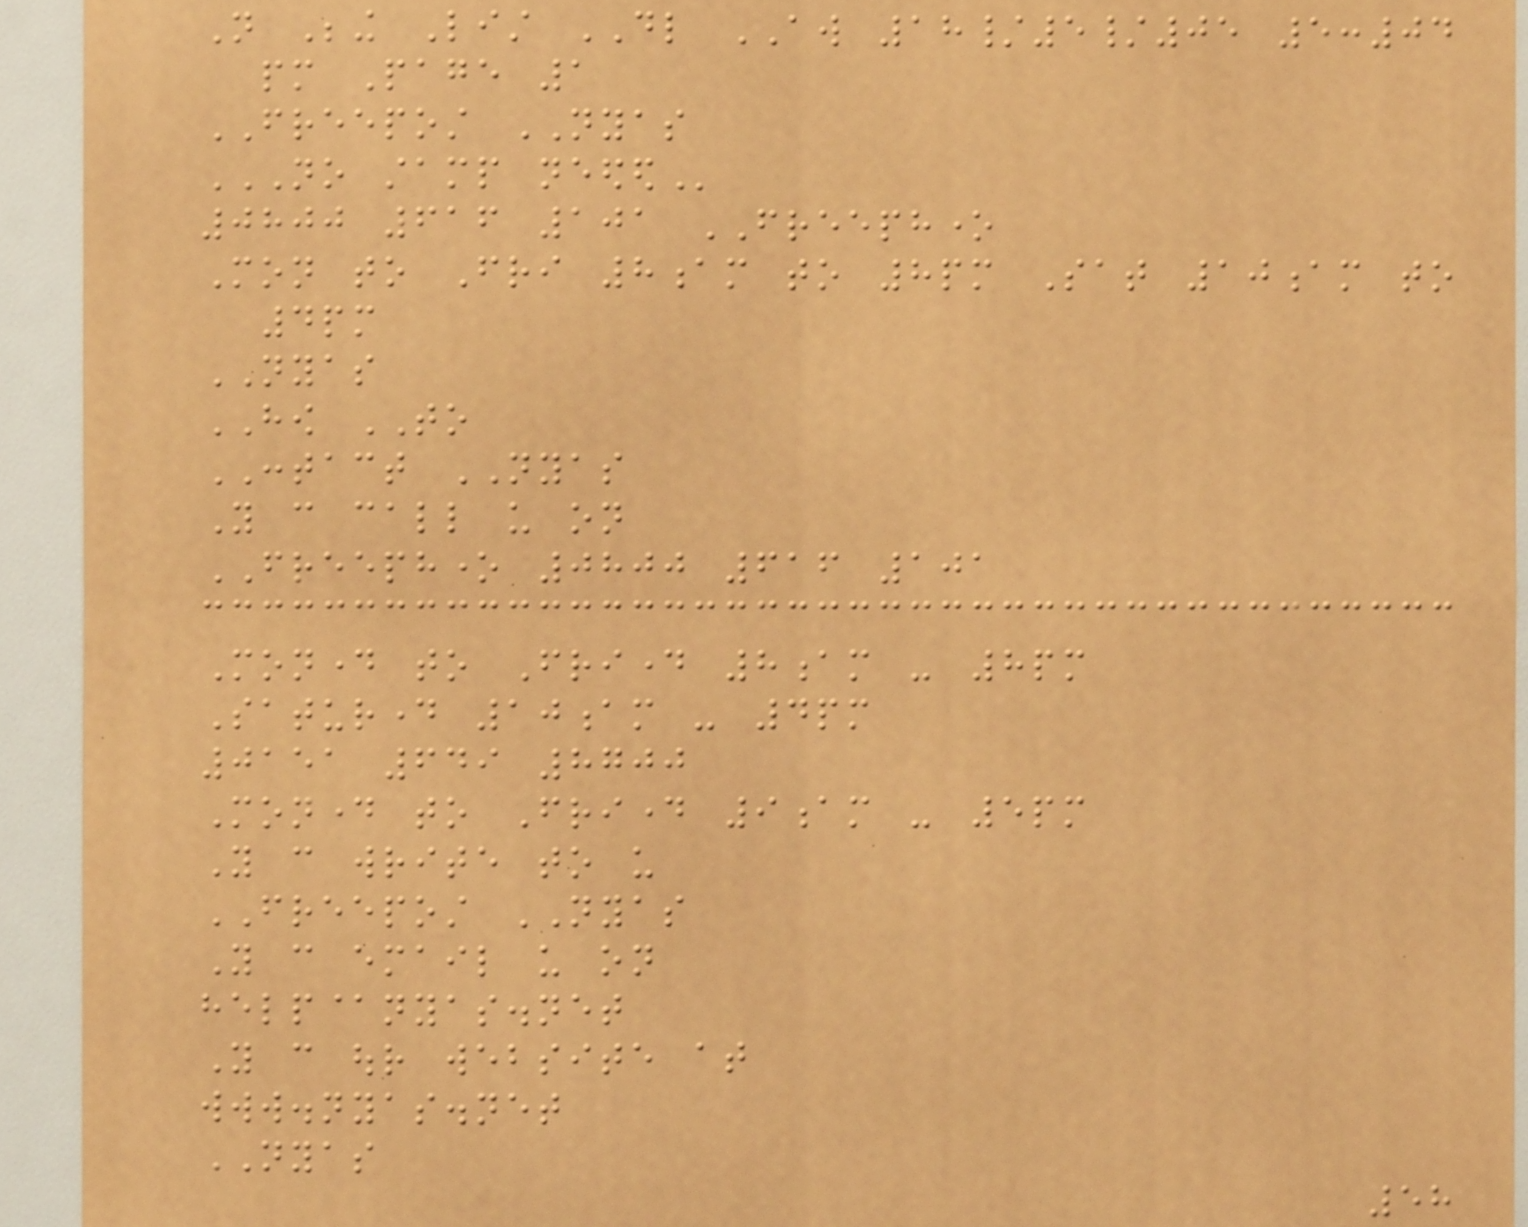Not Being List DL AW 18/5/05 5:04
pm Page 1
FREEPOST NYAS
NO STAMP NEEDED
0800 616 101 FREEPHONE
Mon to Fri 8am to 8pm Sat 10am to
4pm
NYAS
HOW TO
CONTACT NYAS
You can call us on
FREEPHONE 0800 616 101
Monday to Friday 8am - 8pm
Saturday 10am - 4pm
0151 649 8700
Monday to Friday 9am - 5pm
You can write to us
FREEPOST NYAS
You can email us on
help@nyas.net
You can our website at
www.nyas.net
NYAS
58
